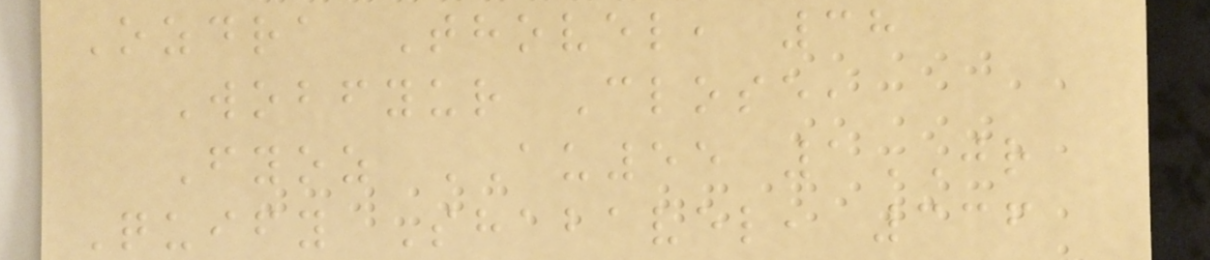Ozdra Thovel, 38
Wobfyur Close,
Fyoz AU55 1JR
Quify Shabavel, 336
